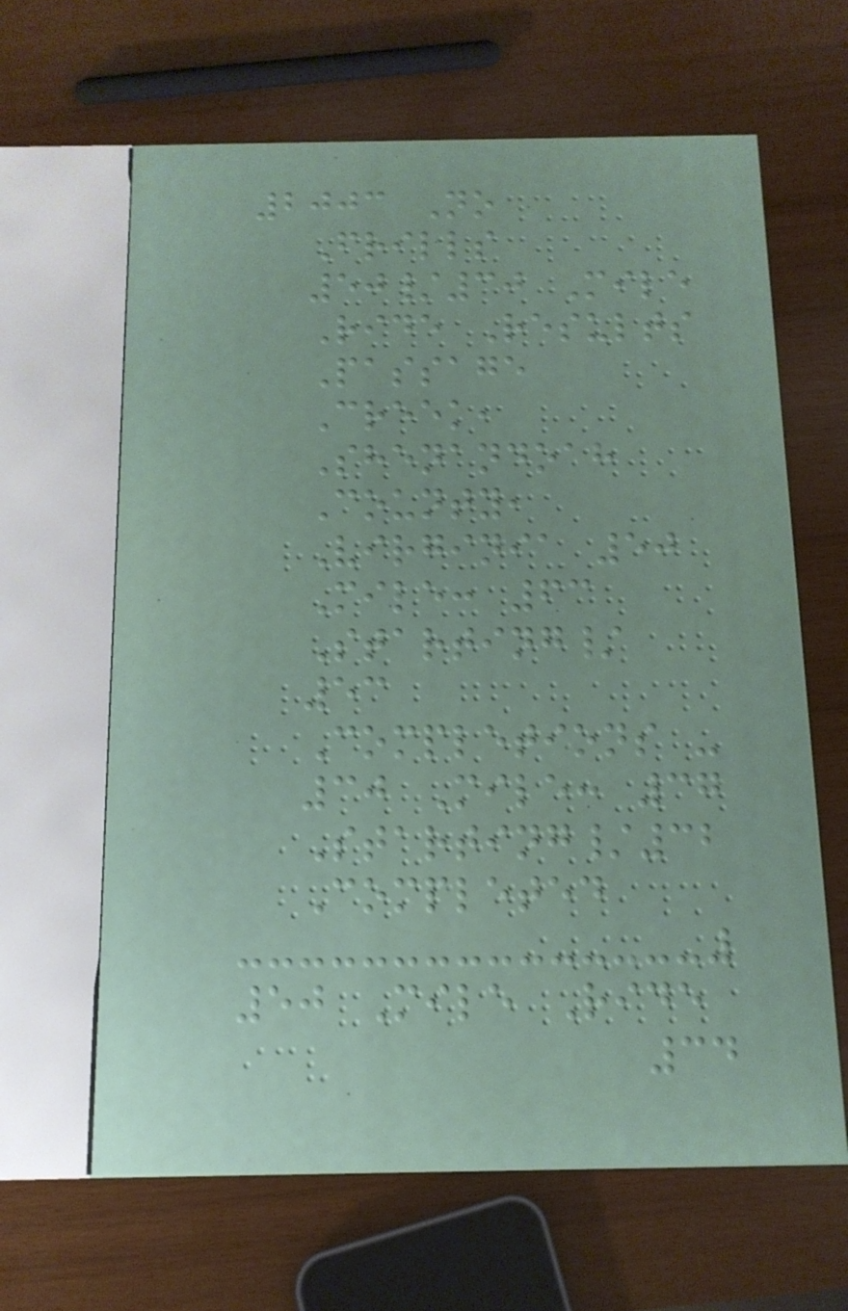2003 No
Frills
50/30 Mile
Ride Results
Passage
Creek,
Shenandoah
County,
Virginia 50
Mile: 63
Starting/
53
Completions -
30 Mile: 37
Starting/32
Completed
50 Mile Ride
34
